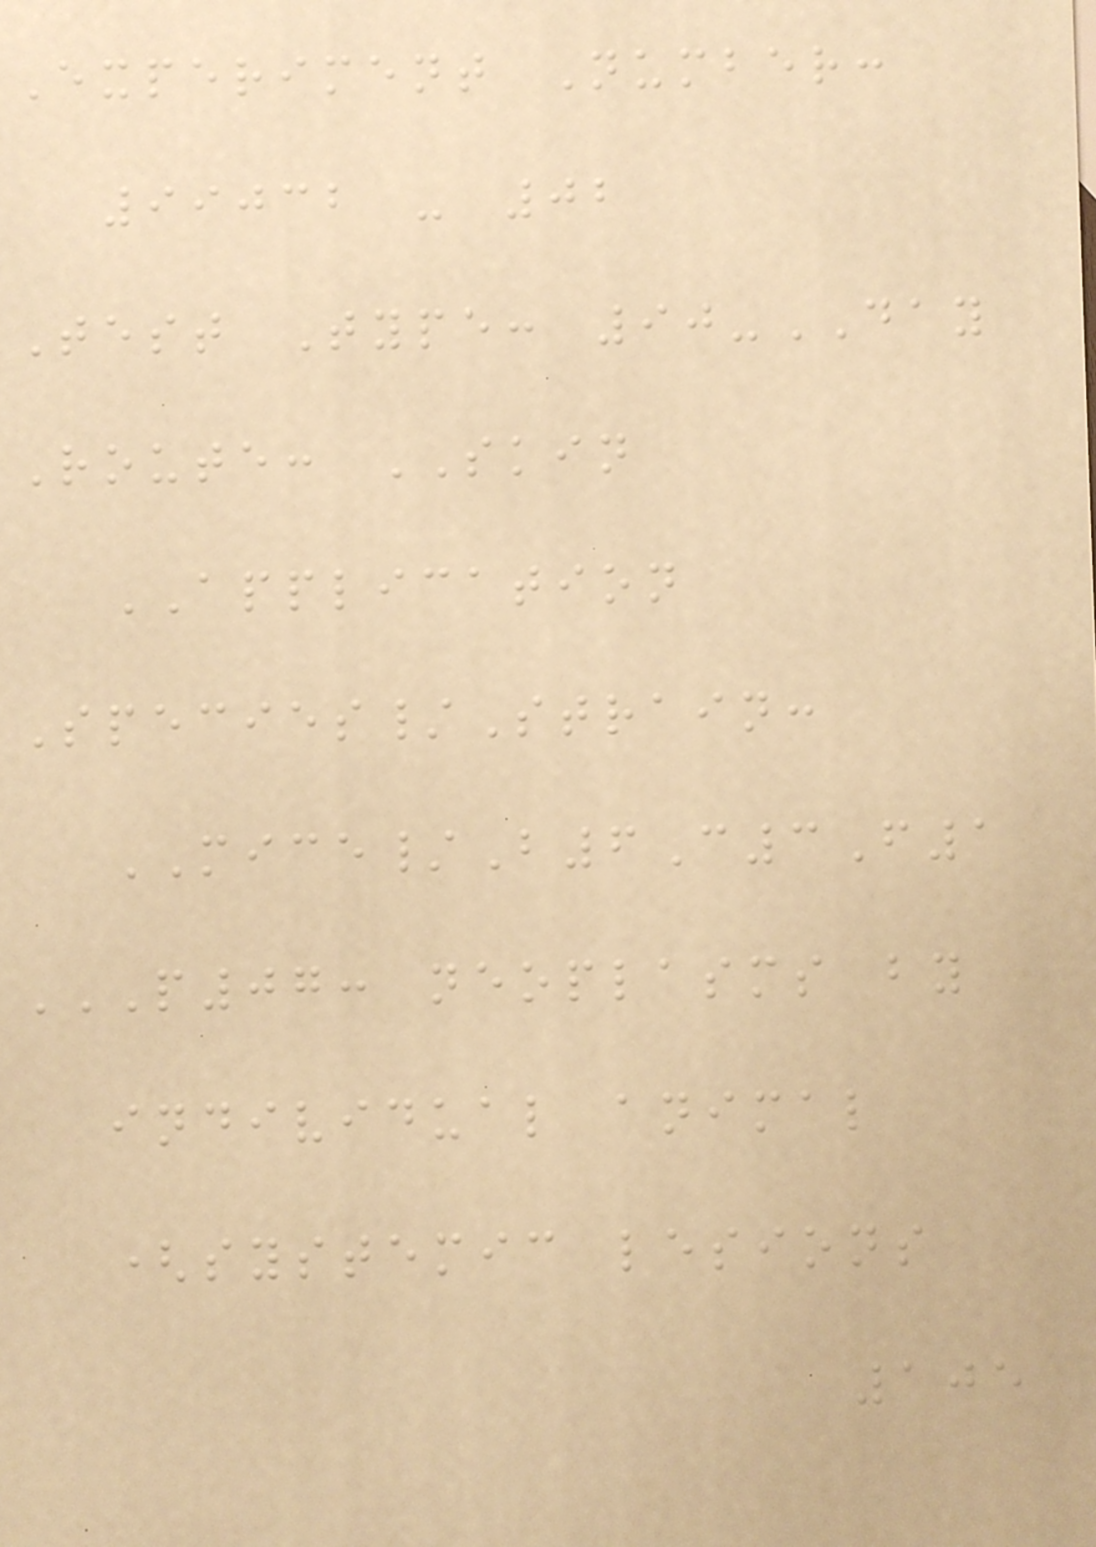Experiment Number:
99032 - 02
Test Type: 90-DAY
Route: SKIN
APPLICATION
Species/Strain:
MICE/B6C3F1
P07: NEOPLASMS BY
INDIVIDUAL ANIMAL
(SYSTEMIC LESIONS
105
